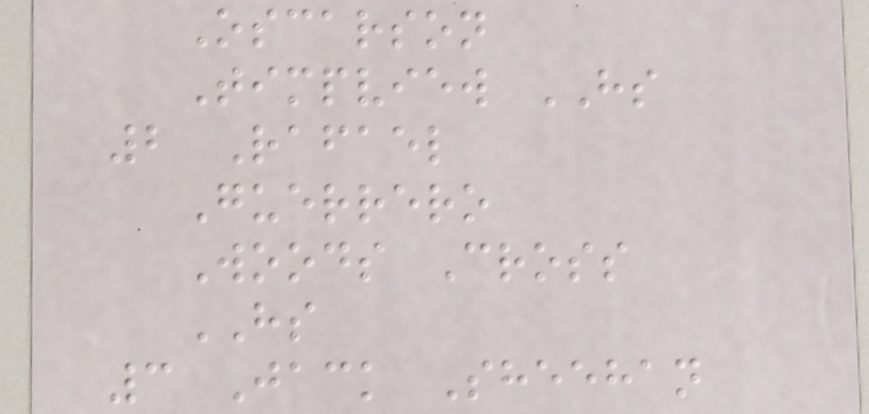Oscarson
Timpview HS
2 Rafael
Guerrero
Woods Cross
HS
3 Jack Sheehan
